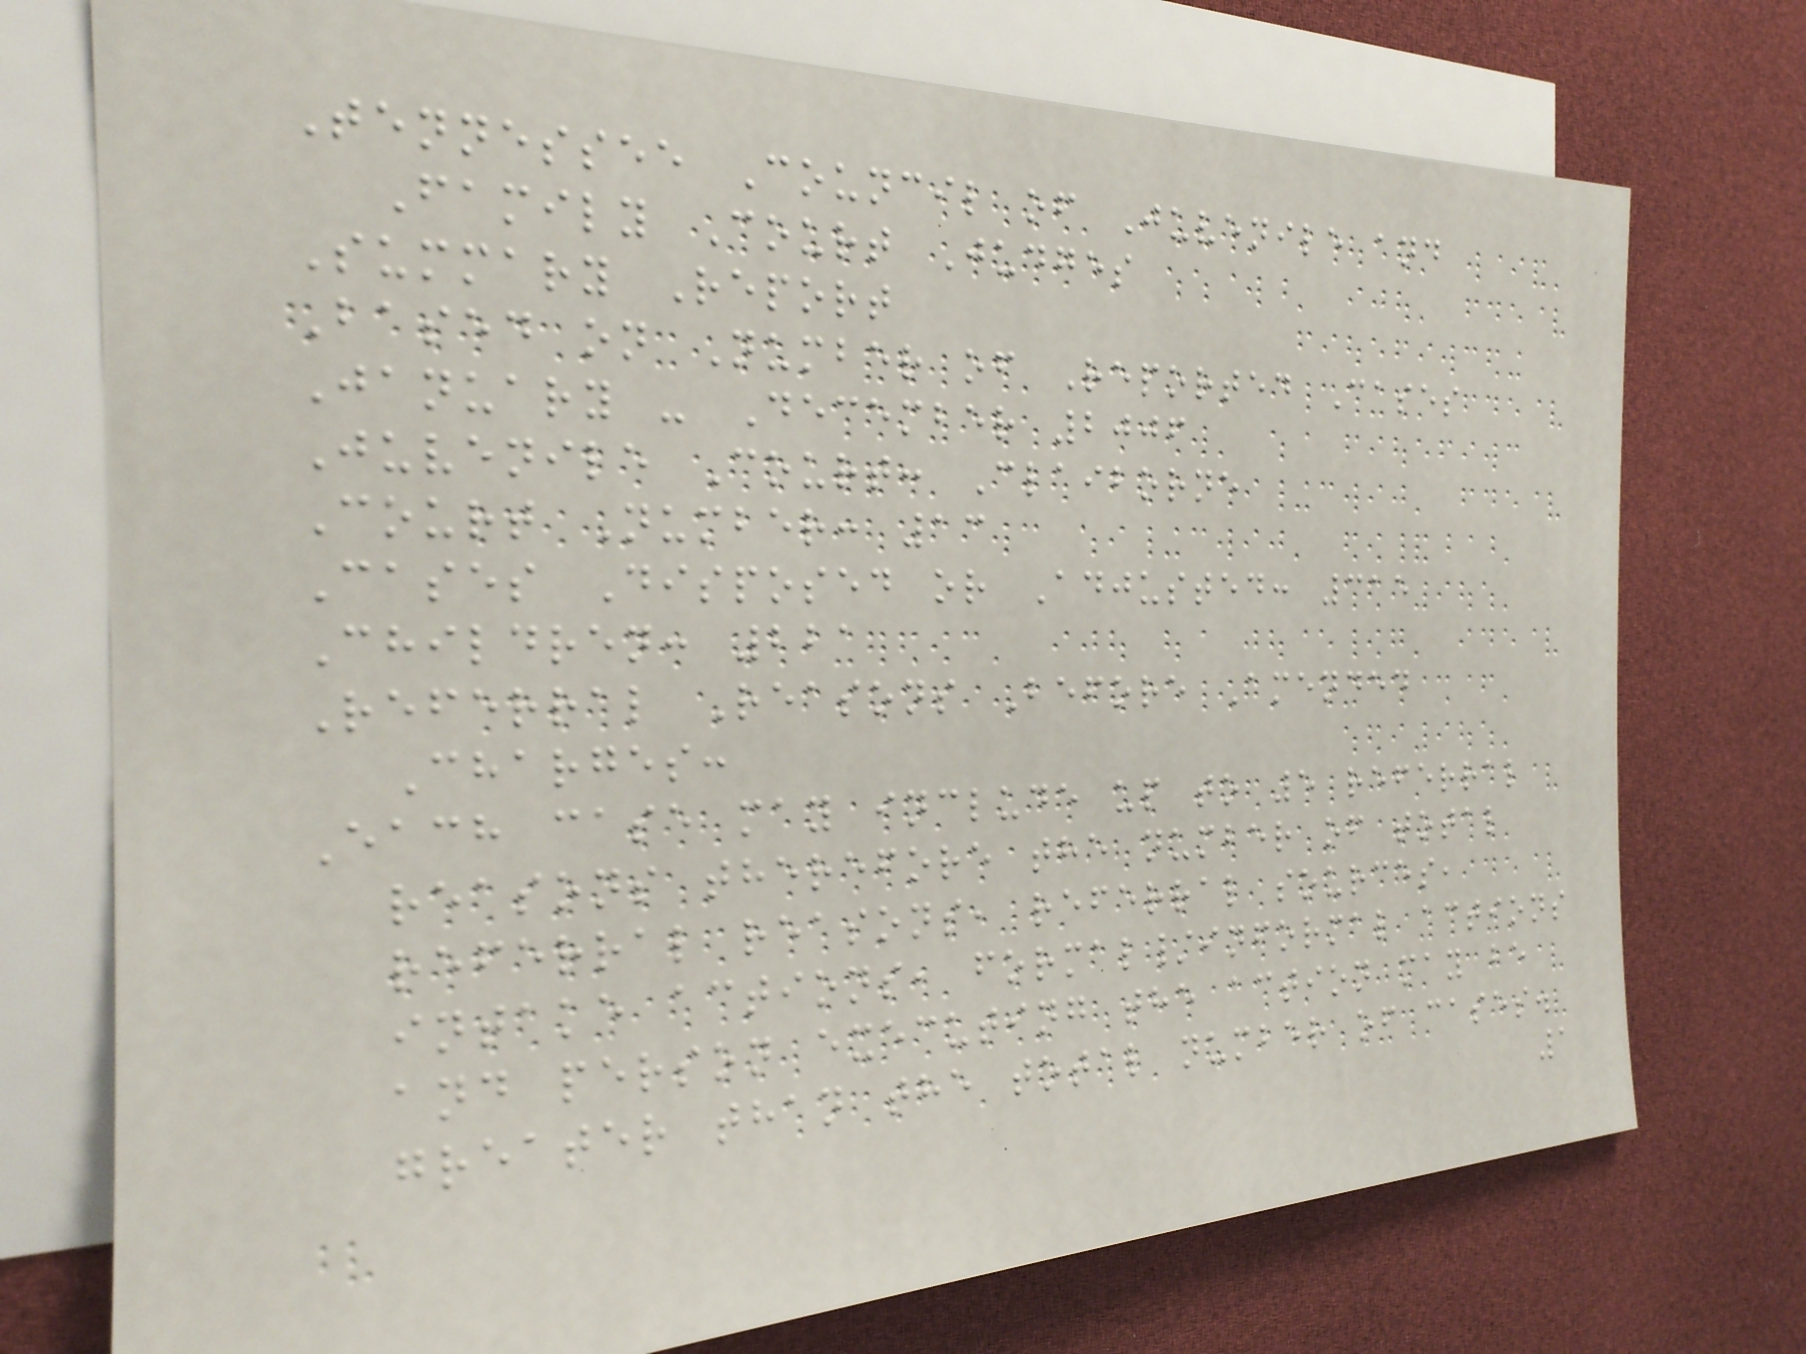Tennessee Council of Juvenile and
Family Court Judges
Summary Report
Based on Number of Reported Cases
January - December 2006
Juvenile Court: Claiborne
Court Number: 13
Cases Disposed or Adjusted: 315
Children: 221
Referral Reasons Before Amended
Charges:
Each case may include up to 5 referral
reasons therefore the number of total
referral reasons, referral sources,
intake actions, formal/informal actions
and person executing the action may be
greater than the total number of cases.
1
